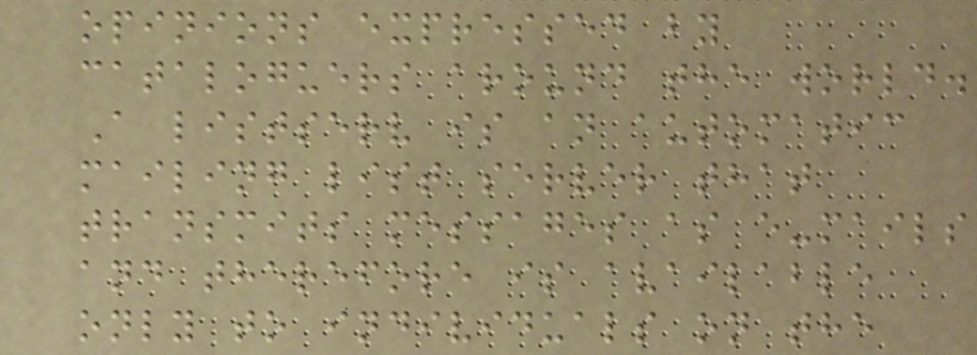opinions expressed by
cataloguers around the world.
A listserv is an automatic
mailing list server that
transmits messages as e-mails
and therefore is available
only to individuals on the
